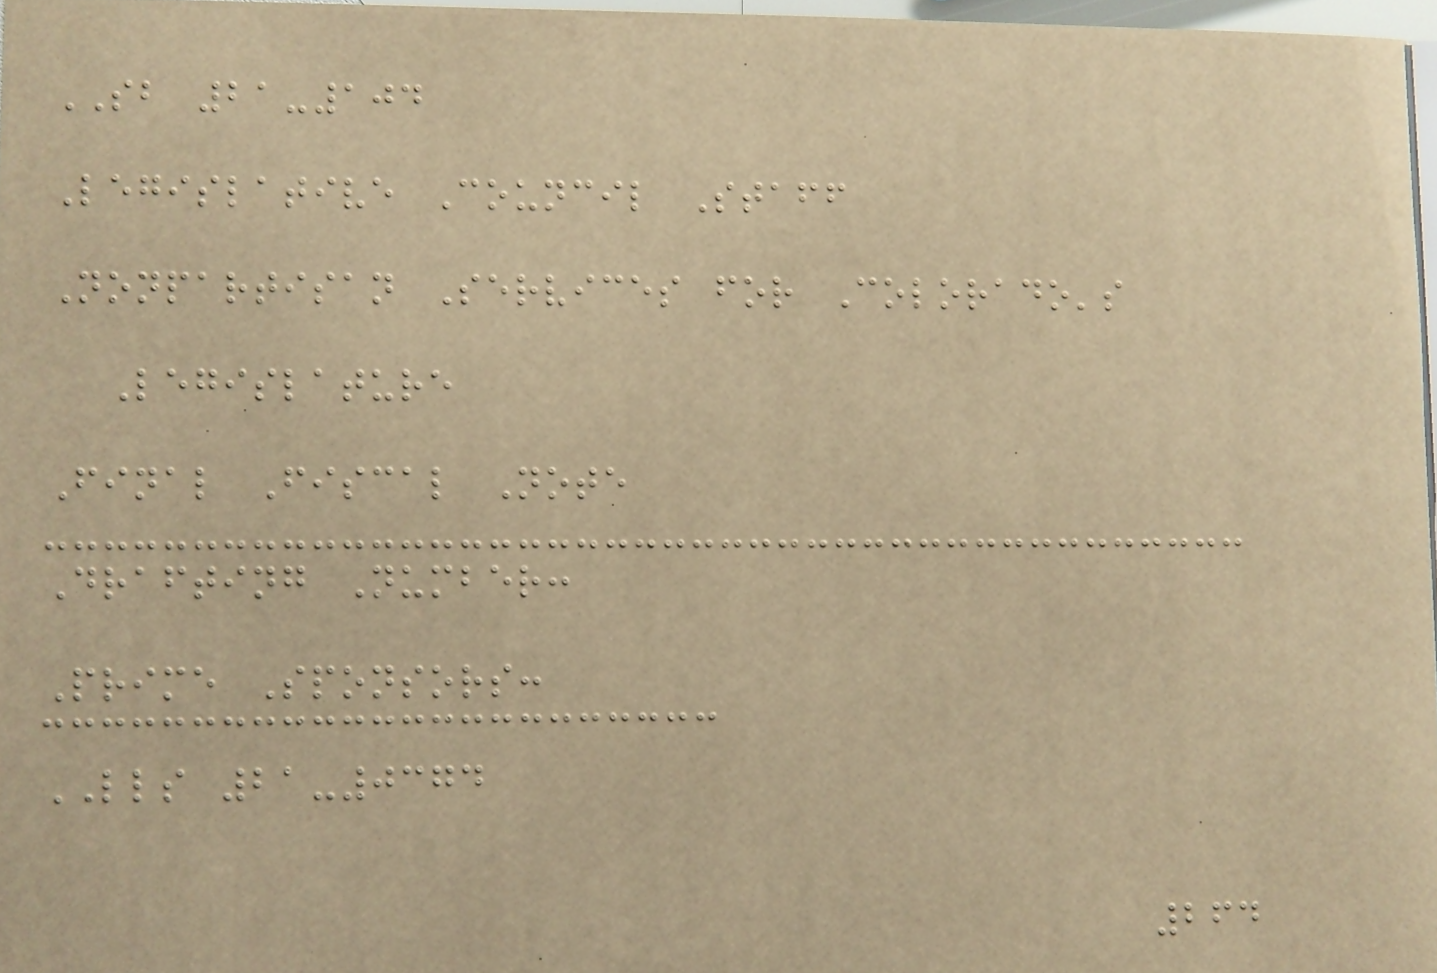SB 21-104
Legislative Council Staff
Nonpartisan Services for Colorado's
Legislature
Final Fiscal Note
Drafting Number:
Prime Sponsors:
LLS 21-0374
264
